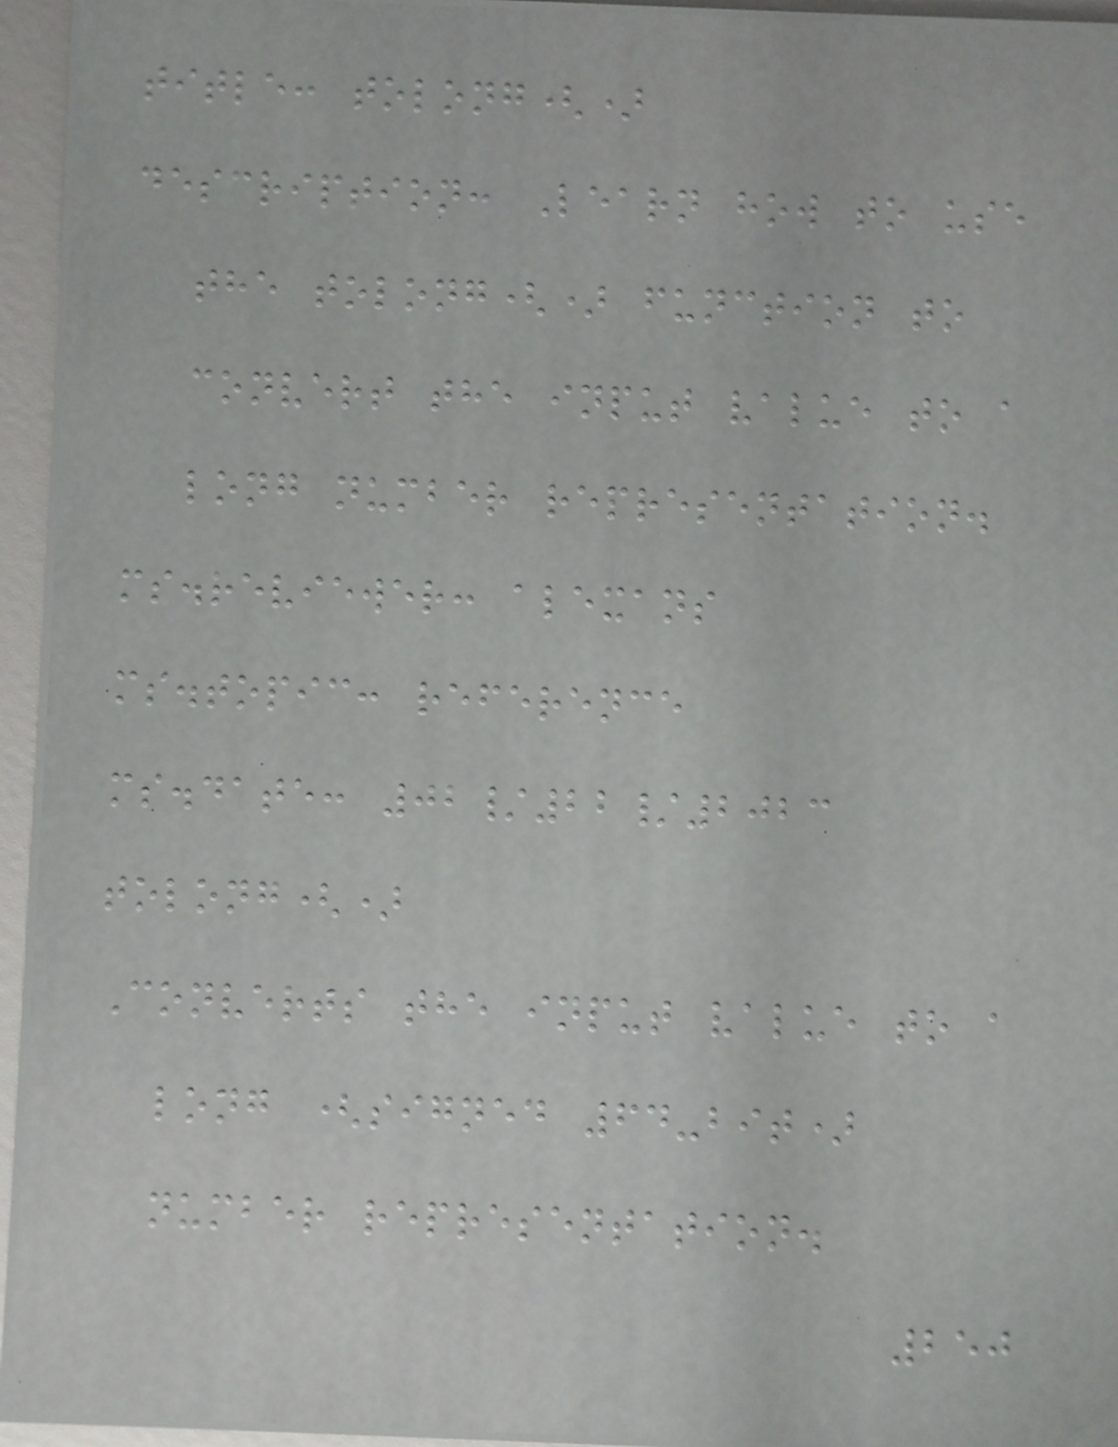title: tolong()
description: Learn how to use
the tolong() function to
convert the input value to a
long number representation.
ms.reviewer: alexans
ms.topic: reference
ms.date: 02/22/2023
tolong()
Converts the input value to a
long (signed 64-bit)
number representation.
250
